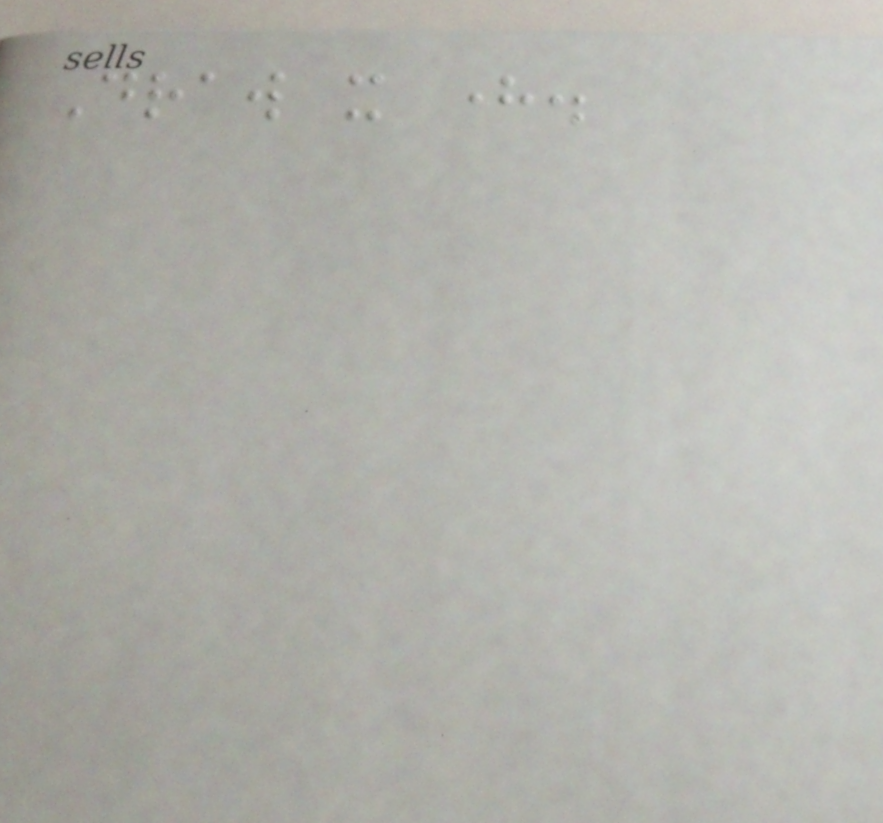Draw it here.
